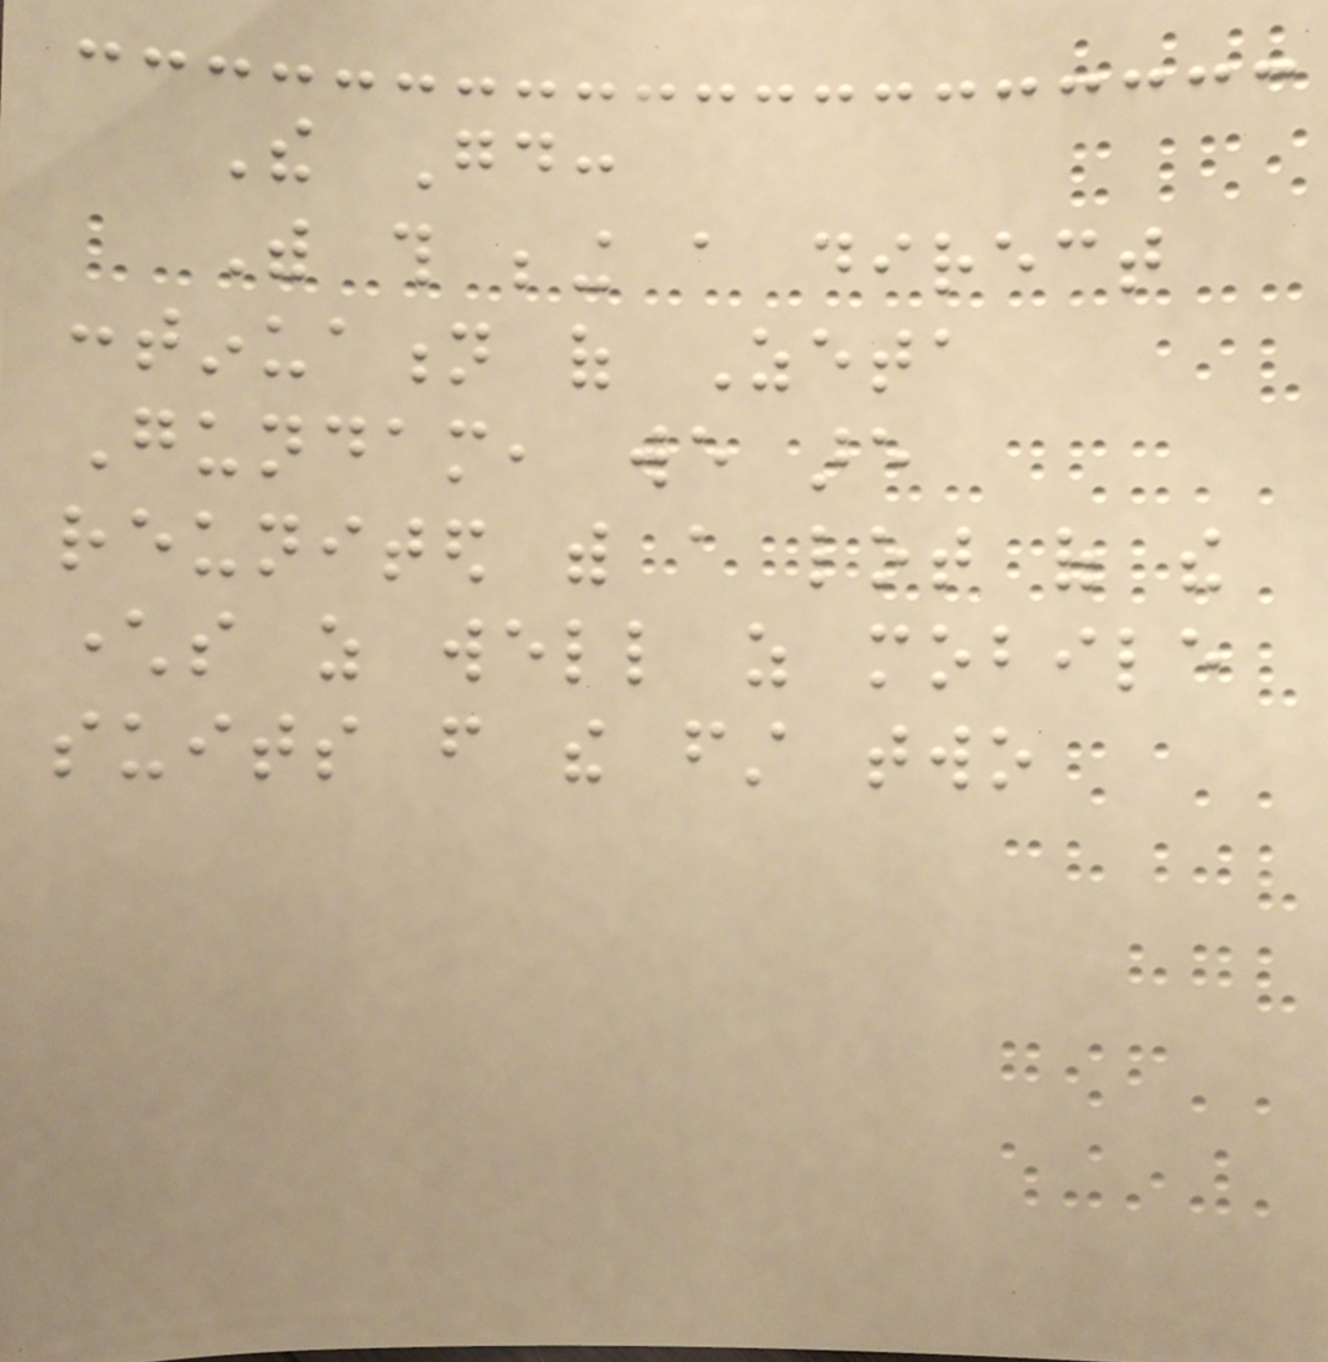The Good:
With this being a direct
continuation of Zeta
Gundam, we are
reunited with a lot of the
characters as well as mobile
suits from the first two
